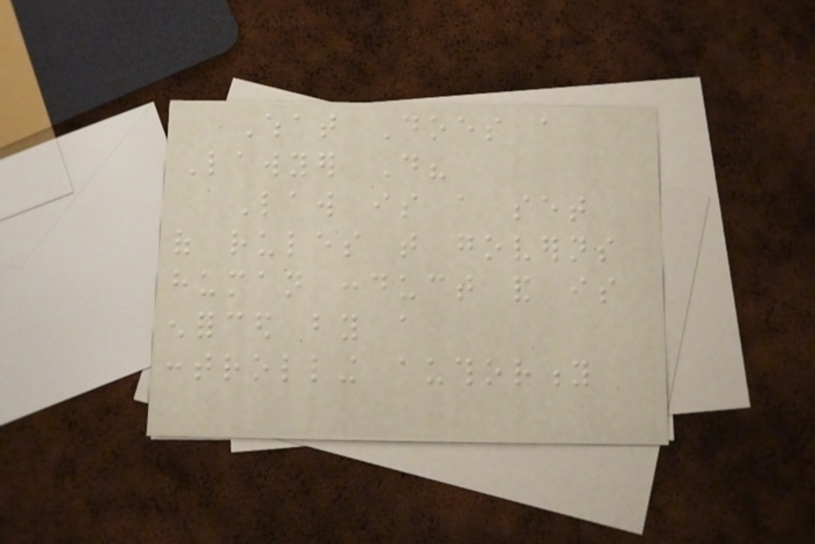What Does a
Lawyer Do?
Law is a set
of rules that governs
human conduct and is
enforced by a
controlling authority
